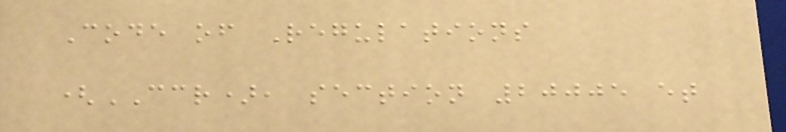Code of Regulations
(CCR), section 20005 et
